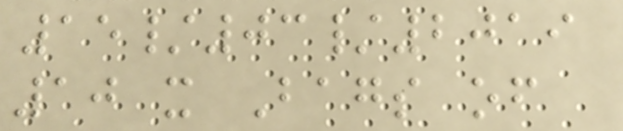15/03/2019
10 x Bags of
